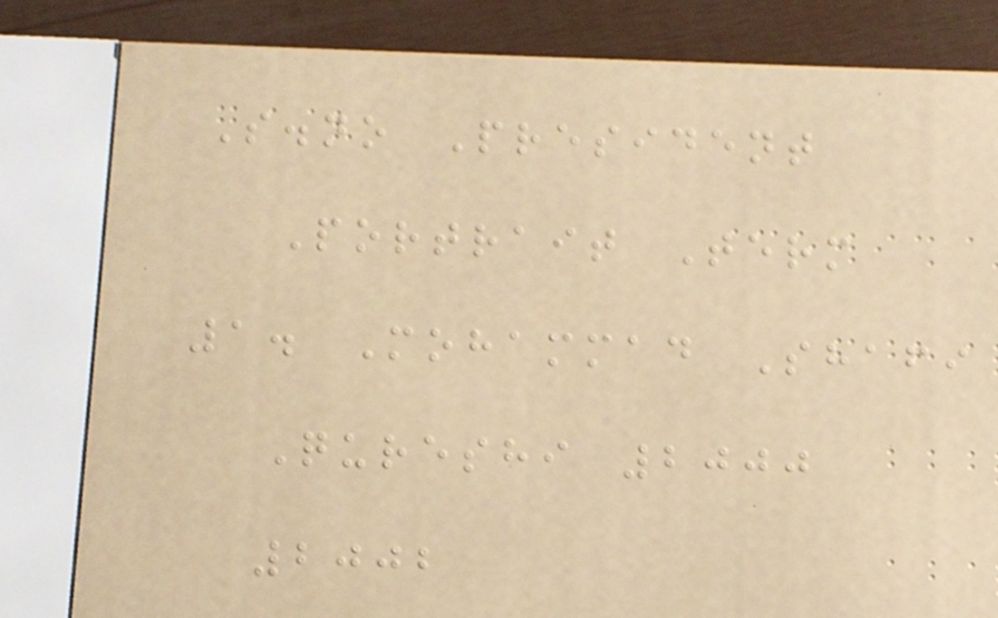S.no President
Portrait Term
1. Mohammad Shafi
Qureshi 2000
2002
